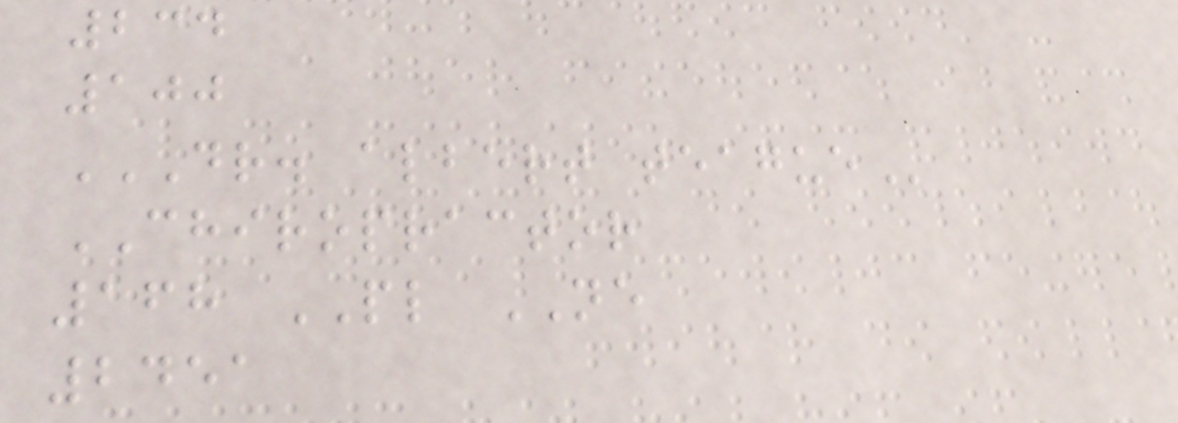234
100
DR. ALBERT TEAGUE
CHIROPRACTOR
168 PL NE
2451
